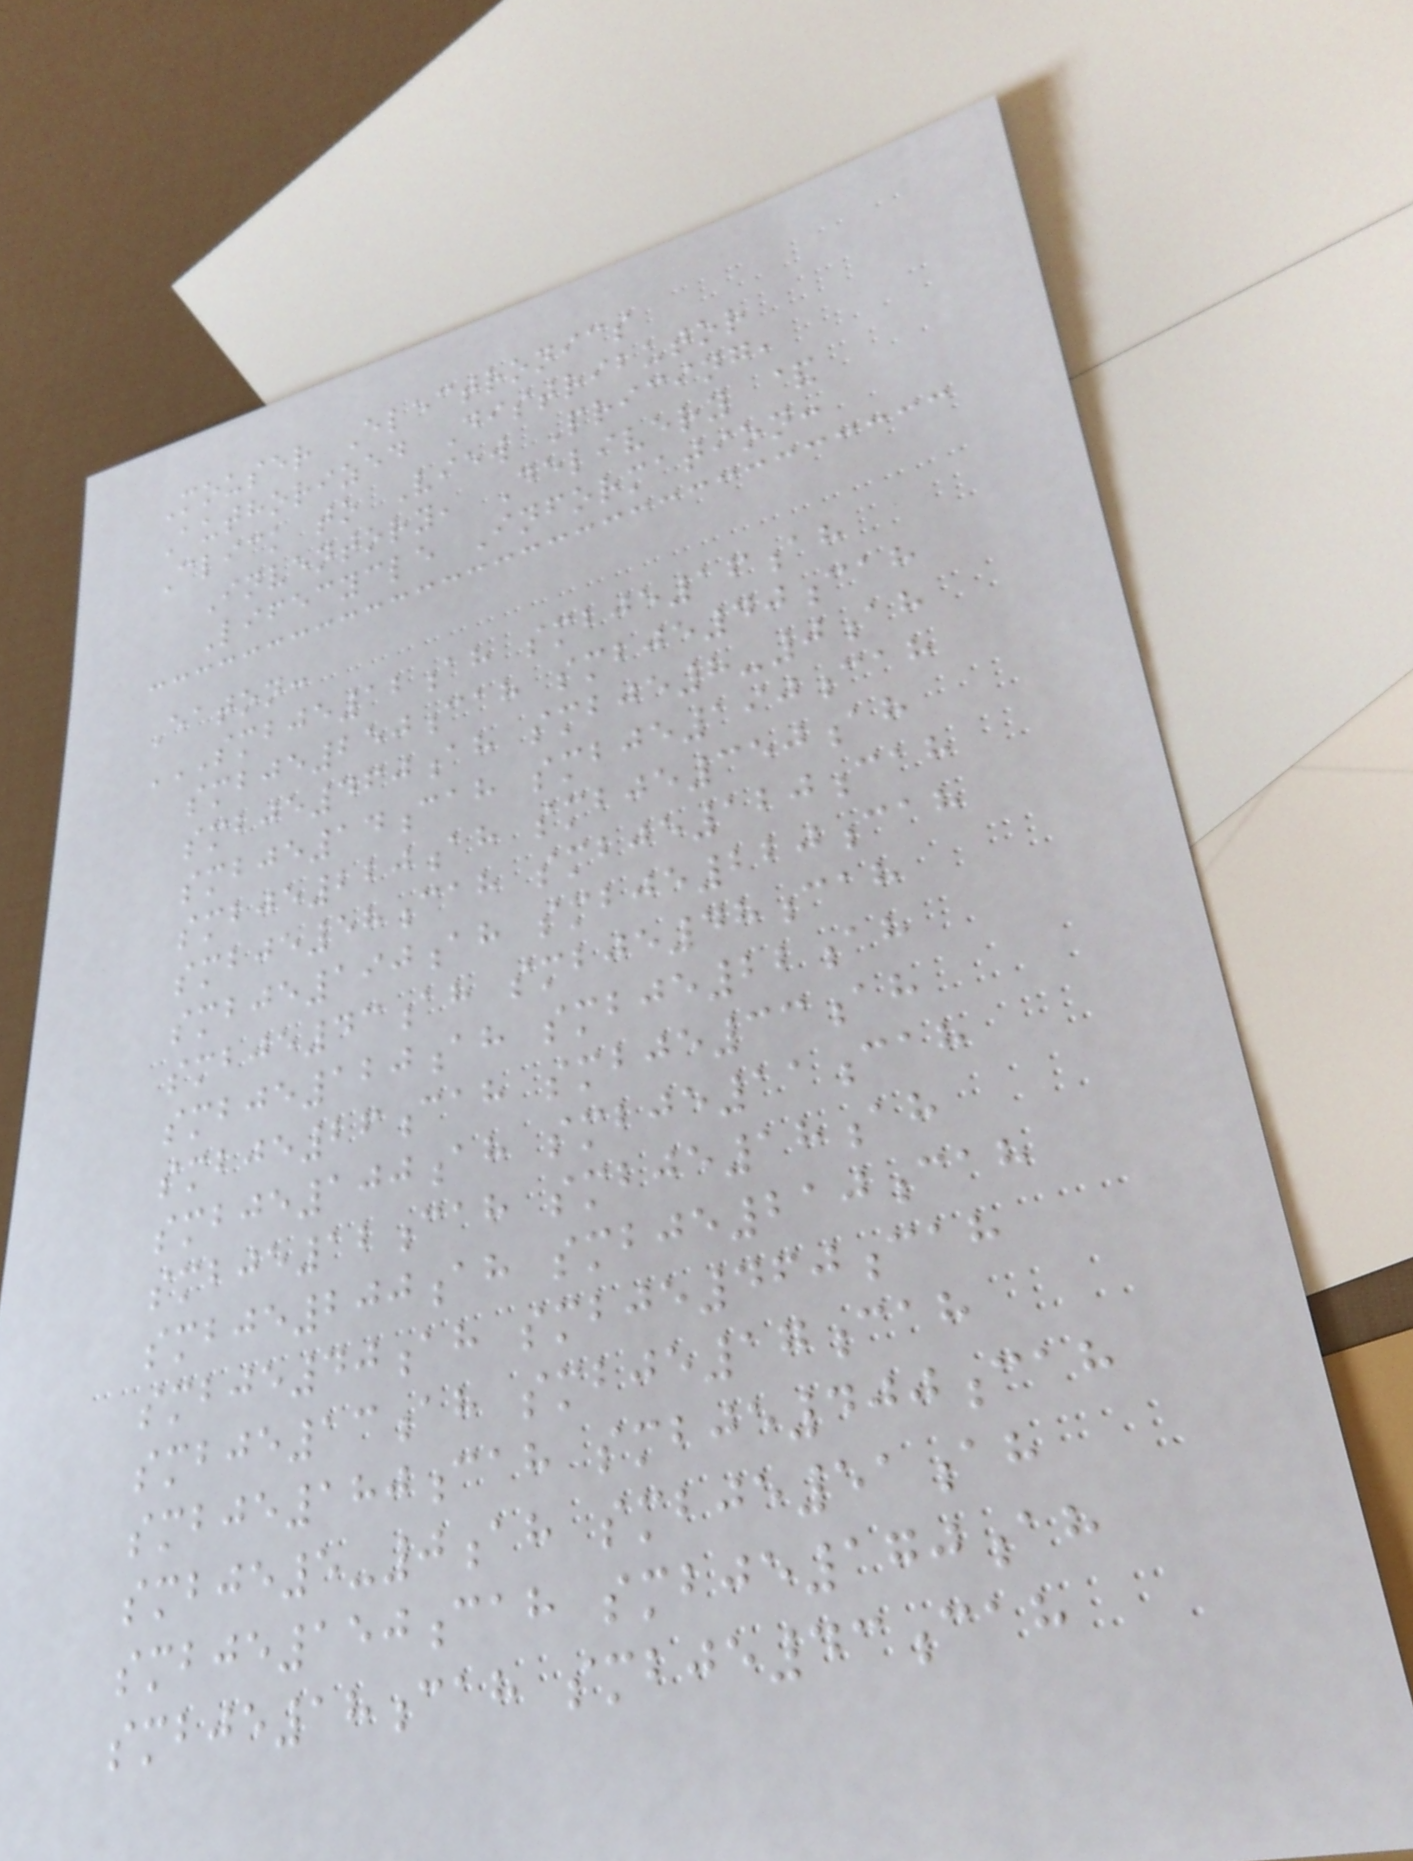Mouser Electronics
Authorized Distributor
Click to View Pricing,
Inventory, Delivery &
Lifecycle Information:
Eaton:
SMBJE12AH SMBJE16AH
SMBJE250CAH SMBJE40CAH
SMBJE460AH SMBJE8-0AH
SMBJE14CAH SMBJE190CAH
SMBJE220AH SMBJE350AH
SMBJE58CAH SMBJE120CAH
SMBJE190AH SMBJE220CAH
SMBJE43AH SMBJE48CAH
SMBJE120AH SMBJE22AH
SMBJE26CAH SMBJE33AH
SMBJE100AH SMBJE11CAH
SMBJE12CAH SMBJE18AH
SMBJE200AH SMBJE210CAH
SMBJE40AH SMBJE460CAH
SMBJE13AH SMBJE17CAH
SMBJE180CAH SMBJE400CAH
SMBJE5-0AH SMBJE51AH
SMBJE150CAH SMBJE170AH
SMBJE18CAH SMBJE43CAH
